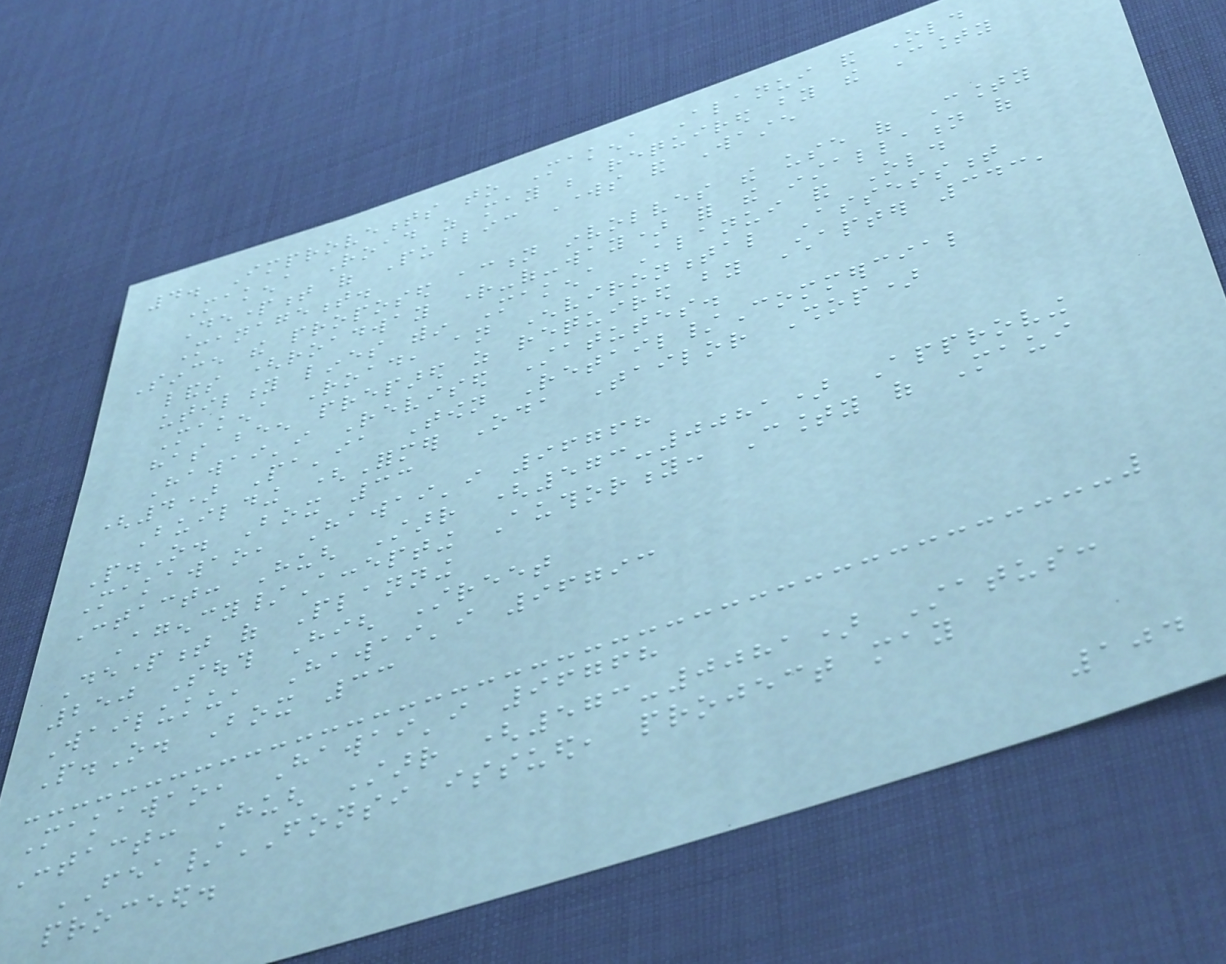4. Improvements to Makena Alanui and Old
Makena Road as may be required by the County
Department of Public Works and Waste
Management.
Since the proposed action involves the use of County
lands (roadway right-of-way) for the installation of
utility lines within Makena Alanui and Old
Makena Road, an Environmental Assessment
has been prepared as required by Chapter 343,
Hawai'i Revised Statutes.
(4) Pa'ia Town Retail/Commercial
Building (Former Oda Tailor Shop)
P.O. Box 33
Makawao, Hawai'i 96768
Contact: Hugh Starr (573-0081) Approving
Agency/Accepting Authority: County of Maui
Department of Planning
250 South High Street
Wailuku, Hawai'i 96793
P.O. Box 33
Makawao, Hawai'i 96768
Contact: Hugh Starr (573-0081) Status:
FEA/FONSI issued, project may
proceed.
104
